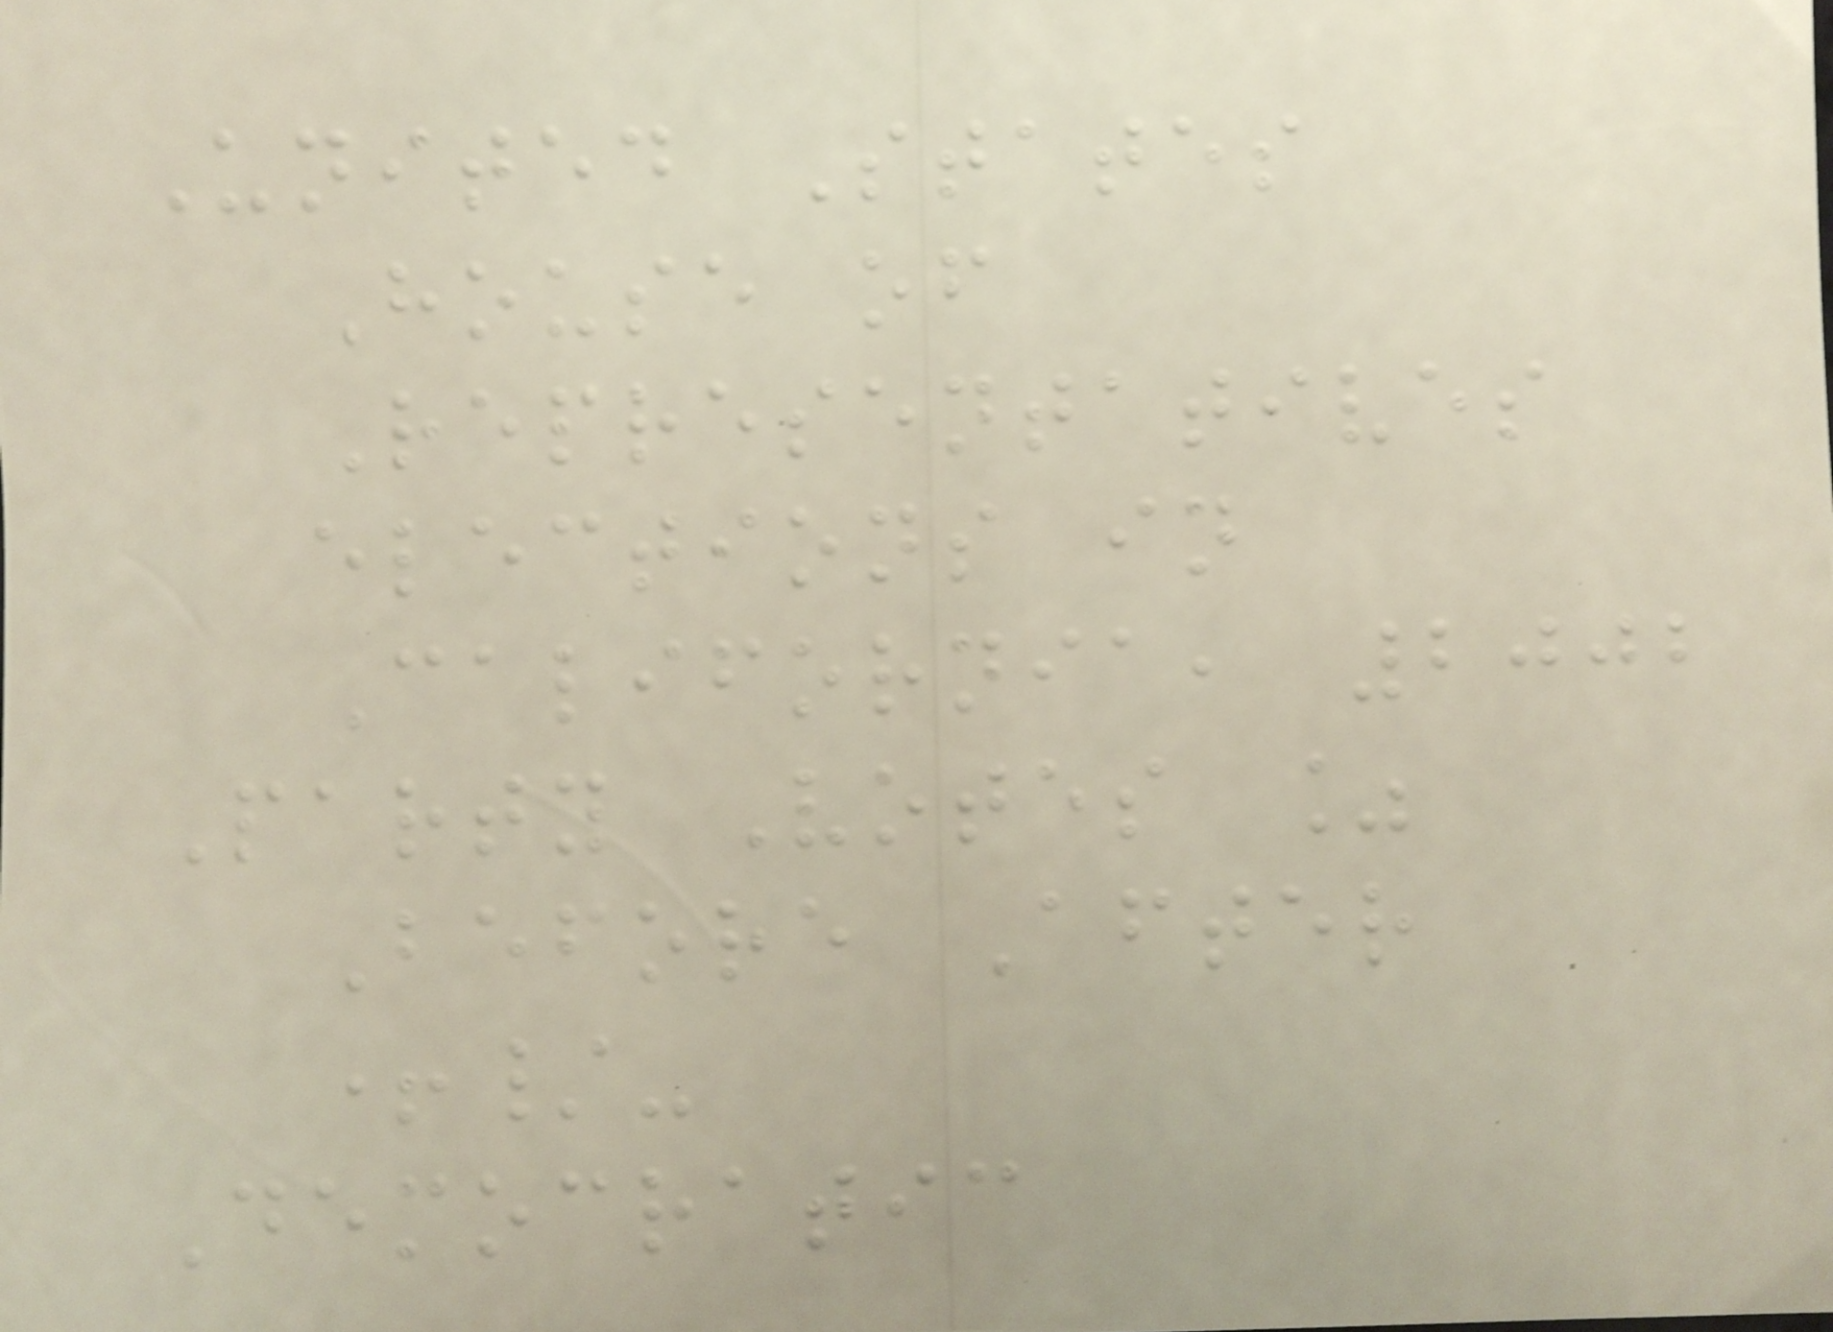United States
House of
Representatives
elections in
California, 2002
Party Votes %
Before After
+/-
Democratic
